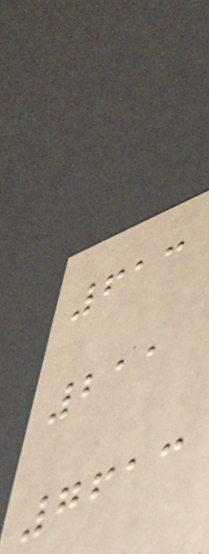613
211
7613
